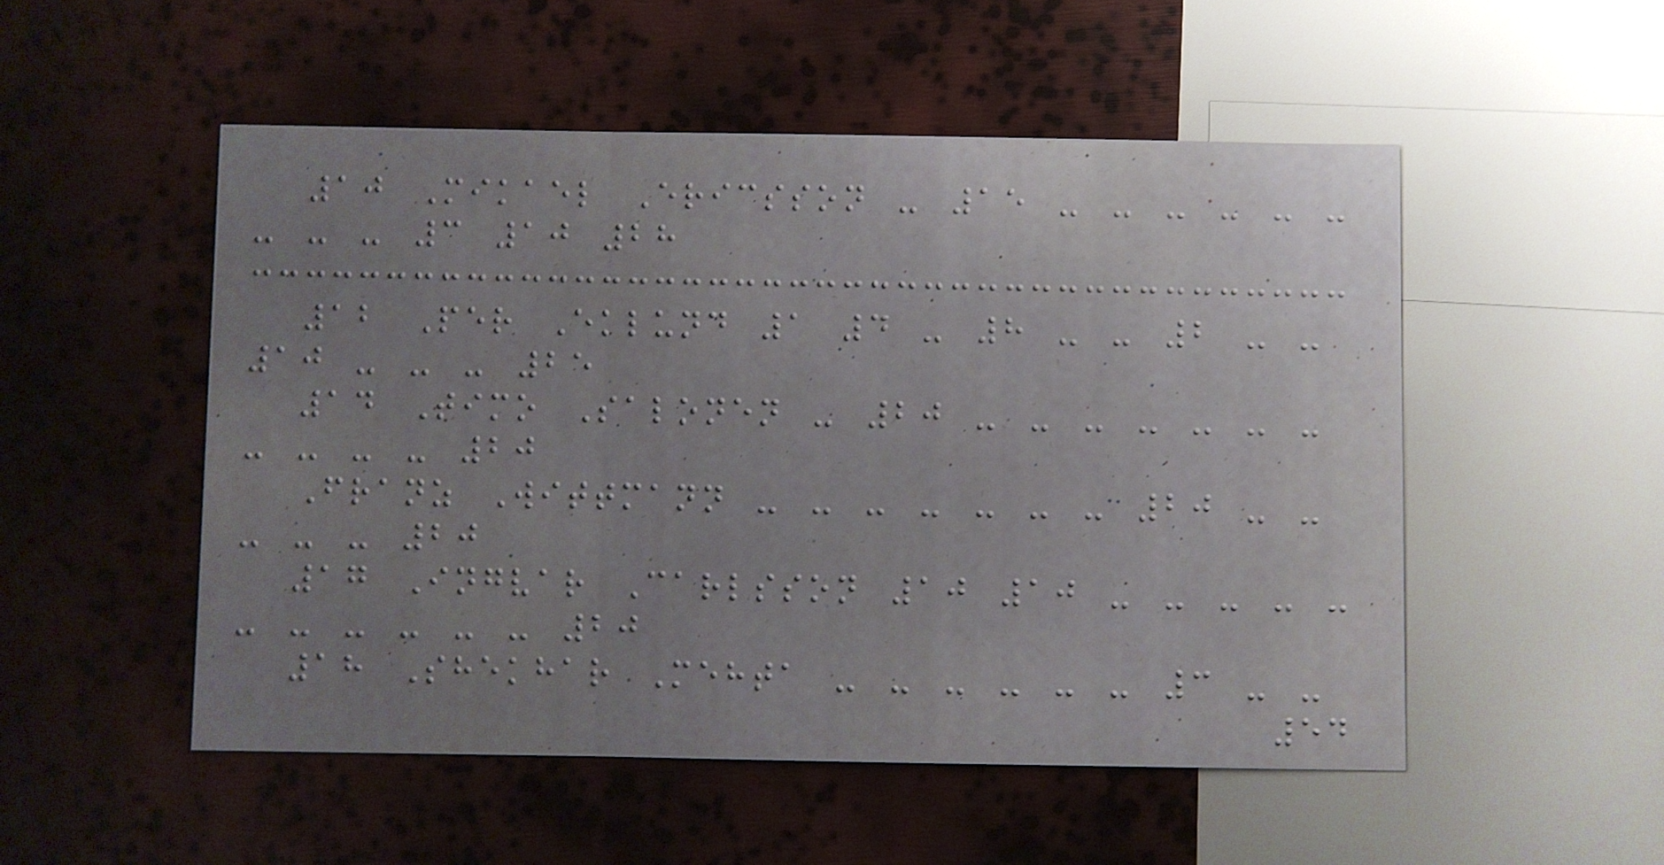10 Mikael Ericsson - 15 - - - - - -
- - - 3 10 28
12 Per Eklund 1 4 - 8 - - 2 - -
10 - - - 25
14 Timo Salonen - 20 - - - - - - -
- - - - 20
Franz Wittmann - - - - - - - 20 - -
- - - 20
17 Ingvar Carlsson 10 10 - - - - -
- - - - - - 20
18 Shekhar Mehta - - - - - - 3 - -
54
